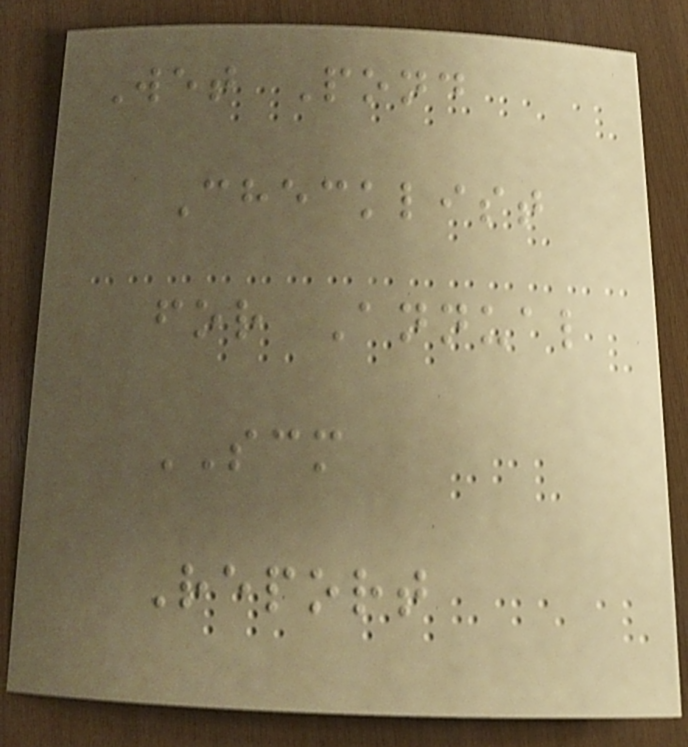Wet Pond
Checklist
for Annual
SCM
Report
